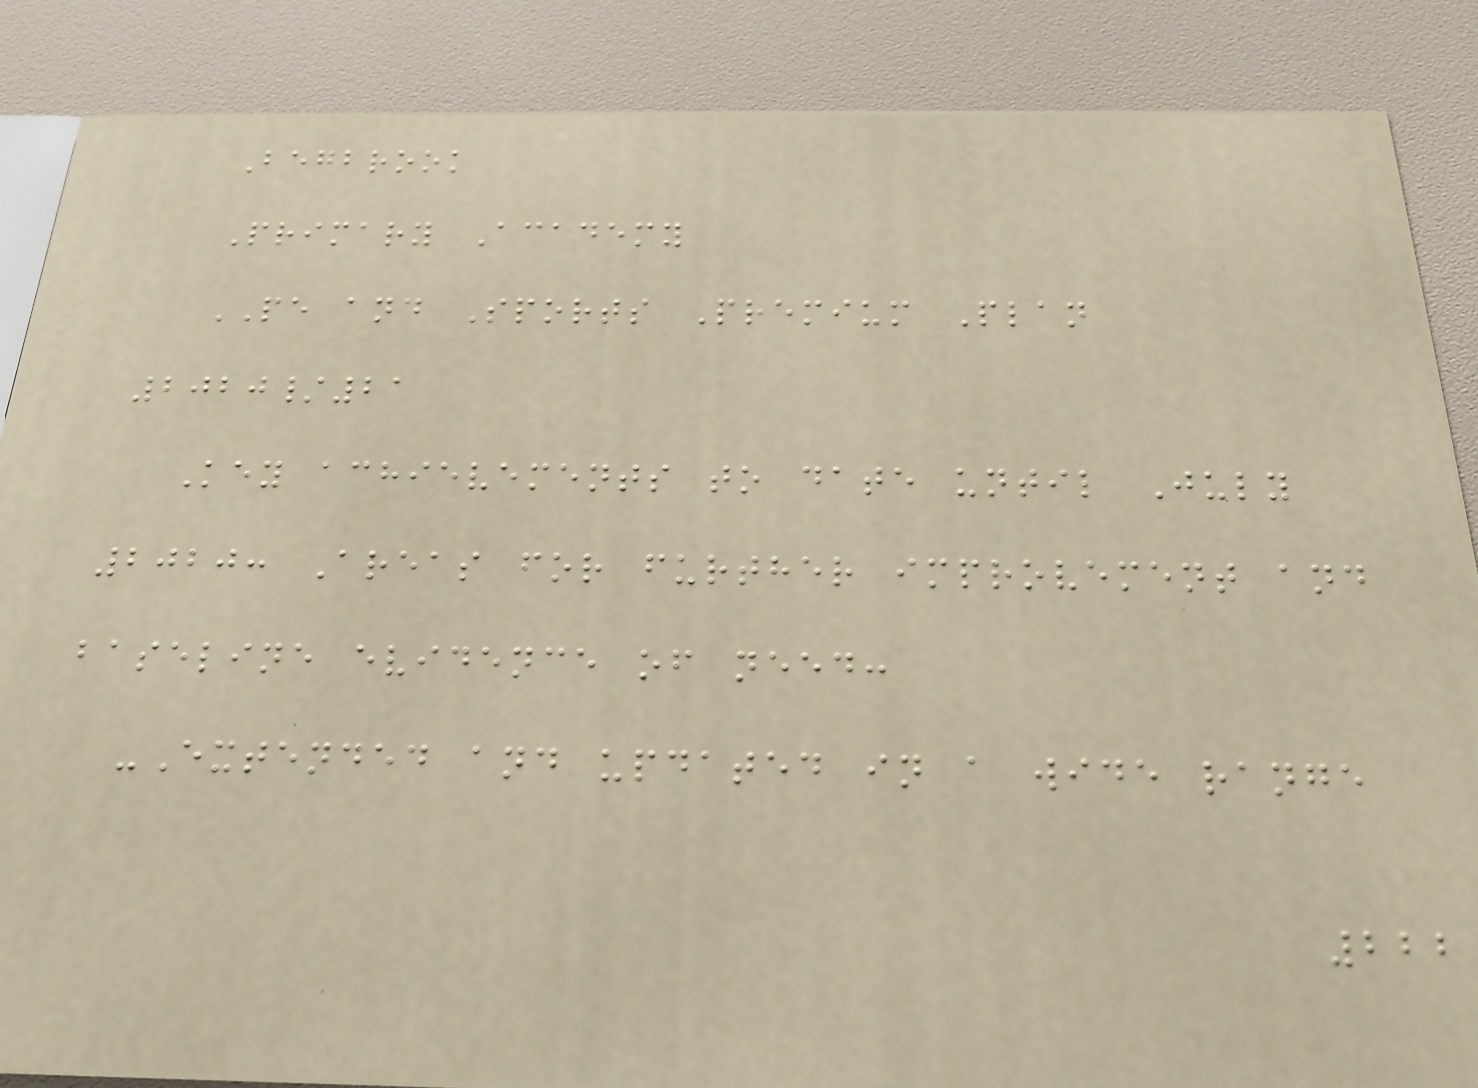Begbrook
Primary Academy
PE and Sports Premium Plan
2020/21
Key achievements to date until July
2020: Areas for further improvement and
baseline evidence of need:
-Extended and updated in a wide range
222
